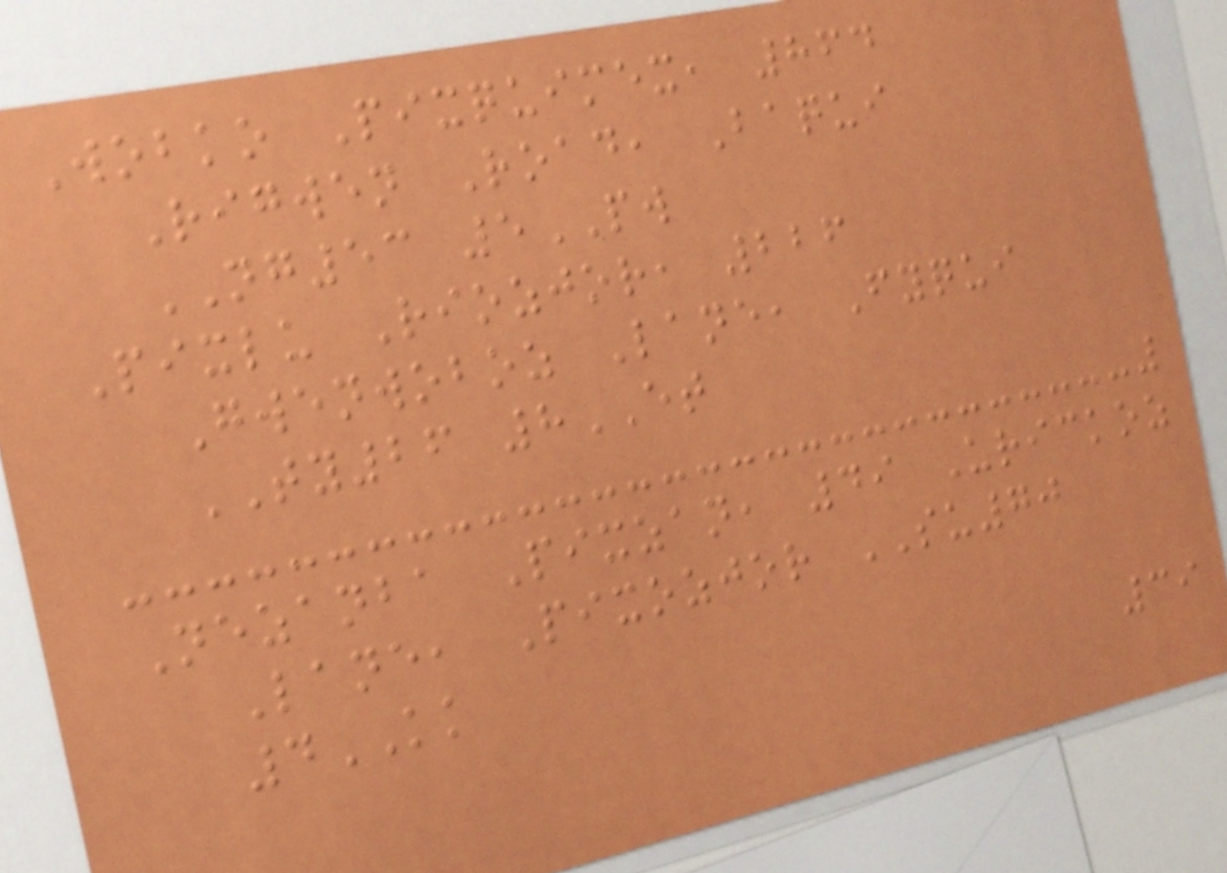Wobko Pixquimex, 864
Rigwen Road, Baqui
NG53 5PW
Pixlu Riozjor, 226
Gwenwoboz Lane, Fyqui
TY26 8ET
Nezanba Pixzan, 49 Urickoz
Lane, Pixozjor SU70
4KK
39
